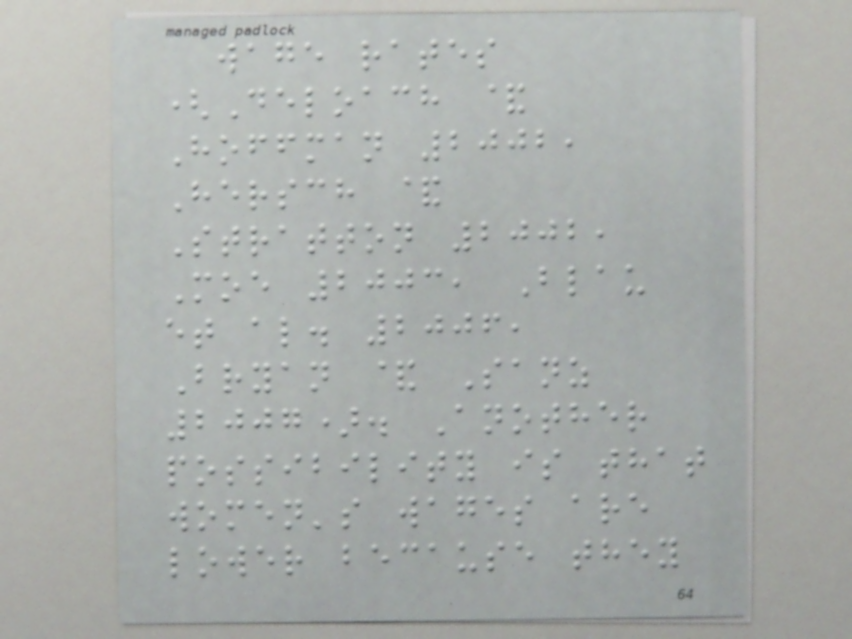wage rates
(Deloach &
Hoffman 2002,
Hersch &
Stratton 2002,
Moe 2003, Blau
et al. 2006,
Bryan & Sanz
2007). Another
possibility is that
women's wages are
lower because they
